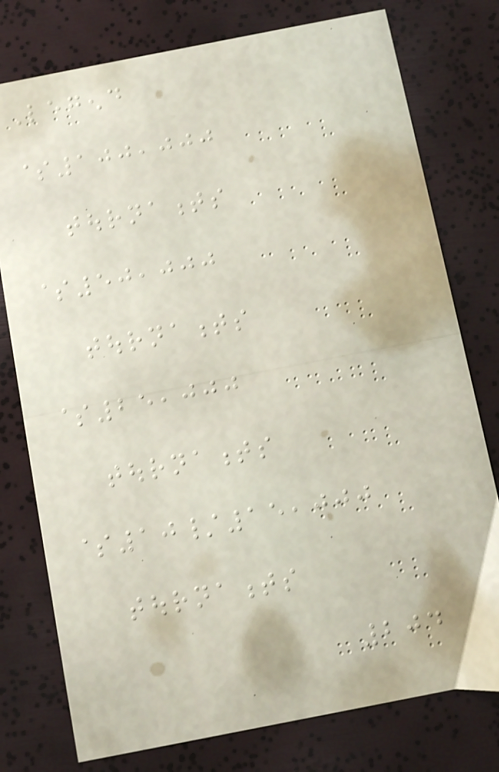Legend
$100,000
tournaments
$50,000
tournaments
$25,000
tournaments
$10/15,000
tournaments
204
